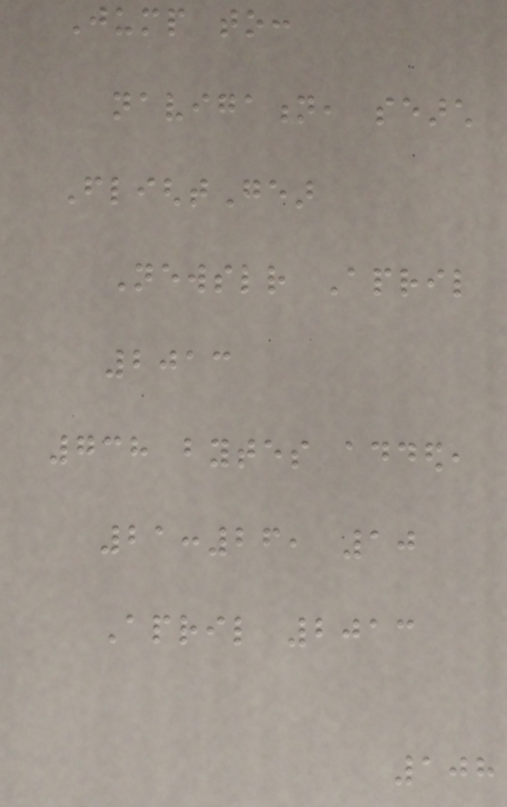Jump to:
navigation, search
FlightGear
Newsletter April
2013
738 bytes added,
21:26, 10
April 2013
108
